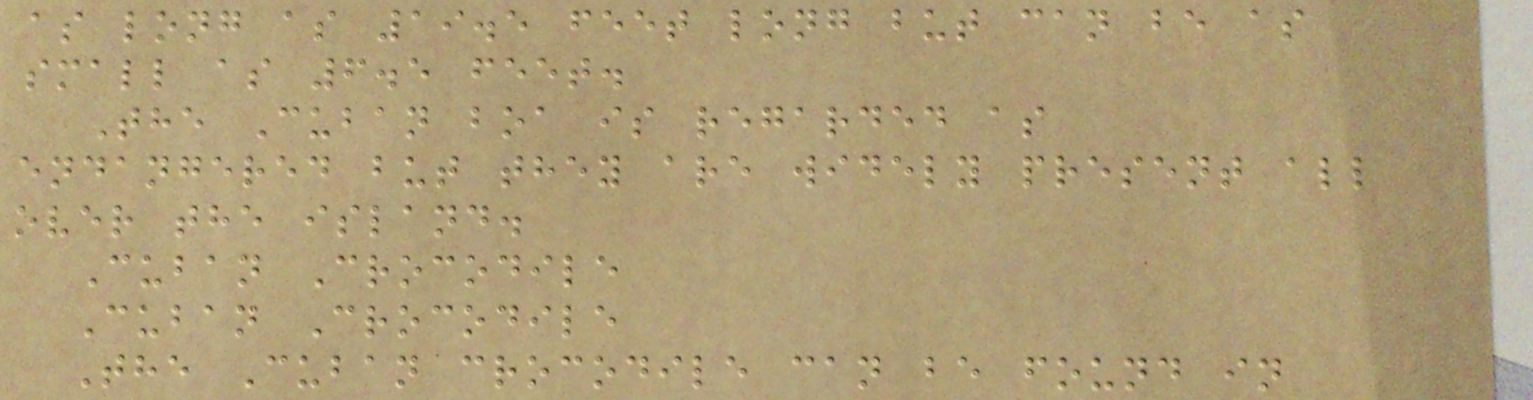as long as 19.5 feet long but can be as
small as 6.5 feet.
The Cuban boa is regarded as
endangered but they are widely present all
over the island.
Cuban Crocodile
Cuban Crocodile
The Cuban crocodile can be found in
